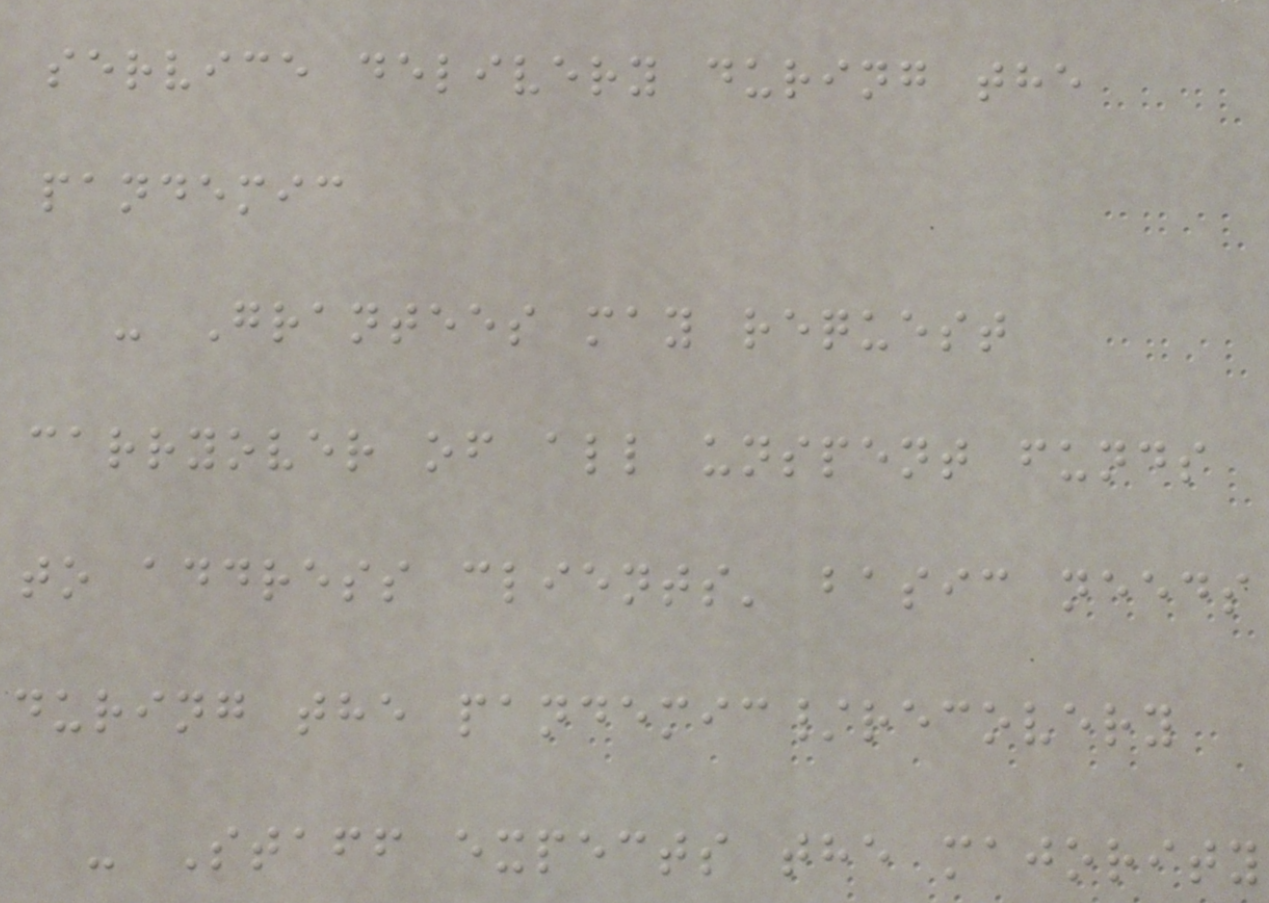service delivery during the
pandemic
- Grantees may request
carryover of all unspent funds
to address clients' basic needs
during the pandemic/recovery
- Staff expects the majority
